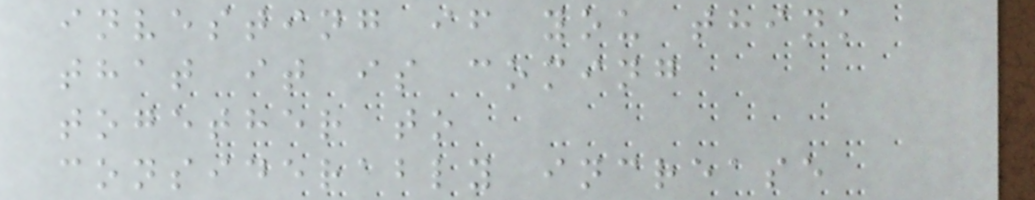investing if you think
that it is coming
together to
considerably increase
